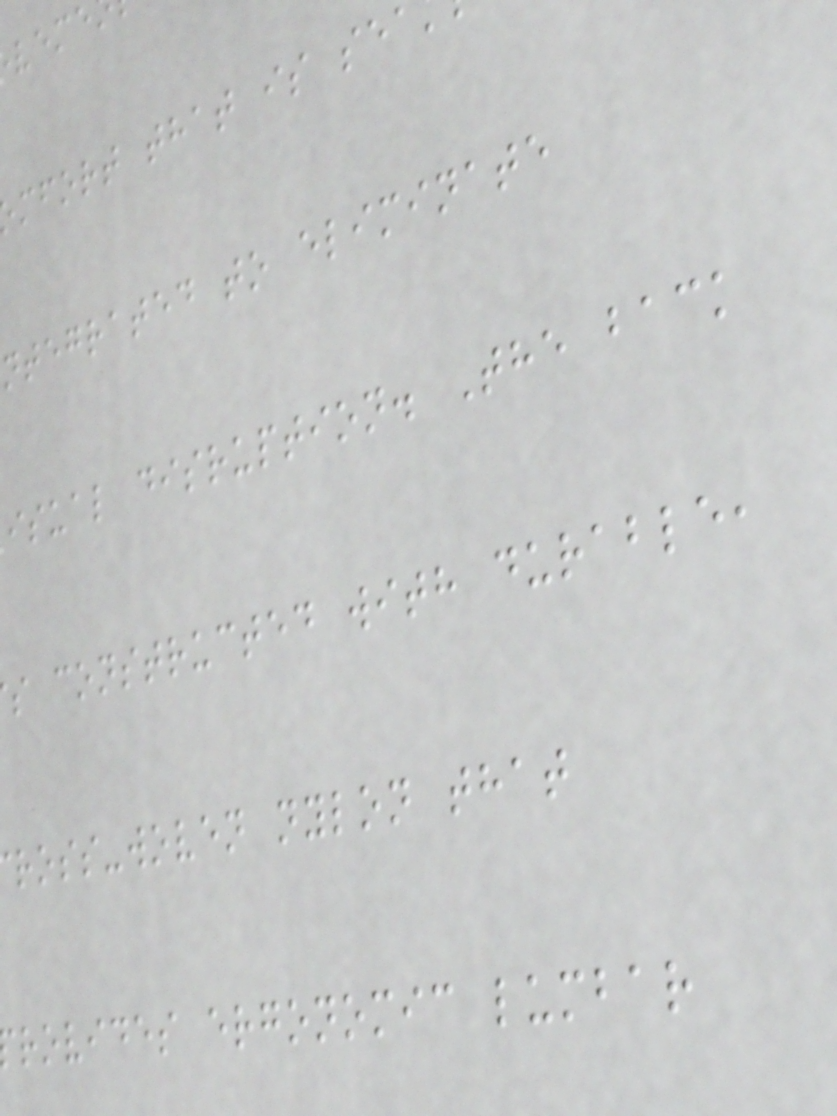mfort that is se
ntegrated to eliminate
isual disruption. The back
s constructed with durable,
ross-woven nylon that
rovides ergonomic lumbar
